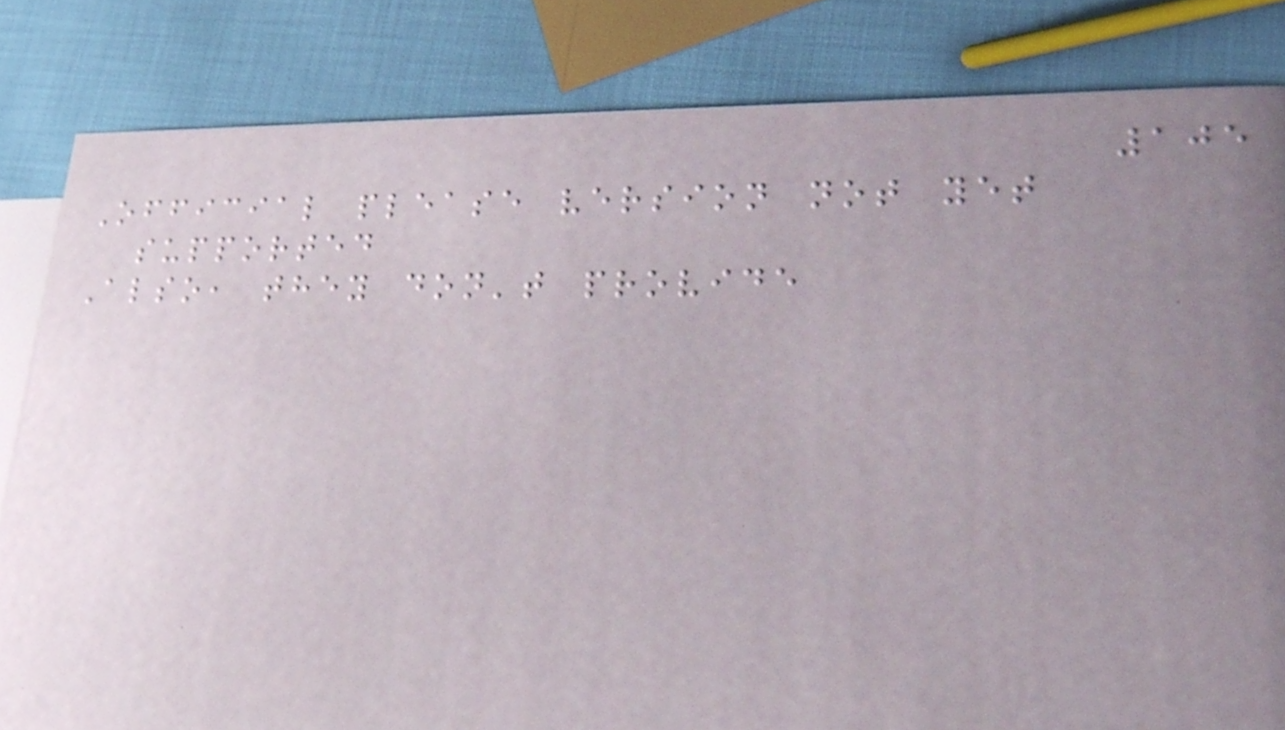105
Official please version not yet
supported
Also, they don't provide
